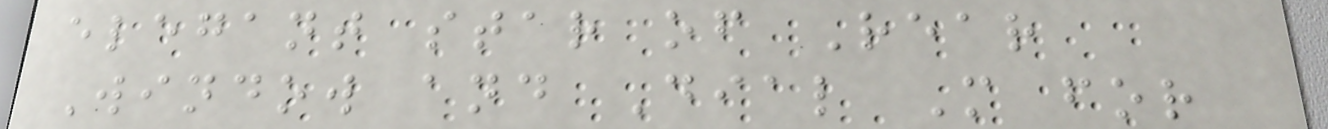elegant star of Rear
Window and Dial M for
